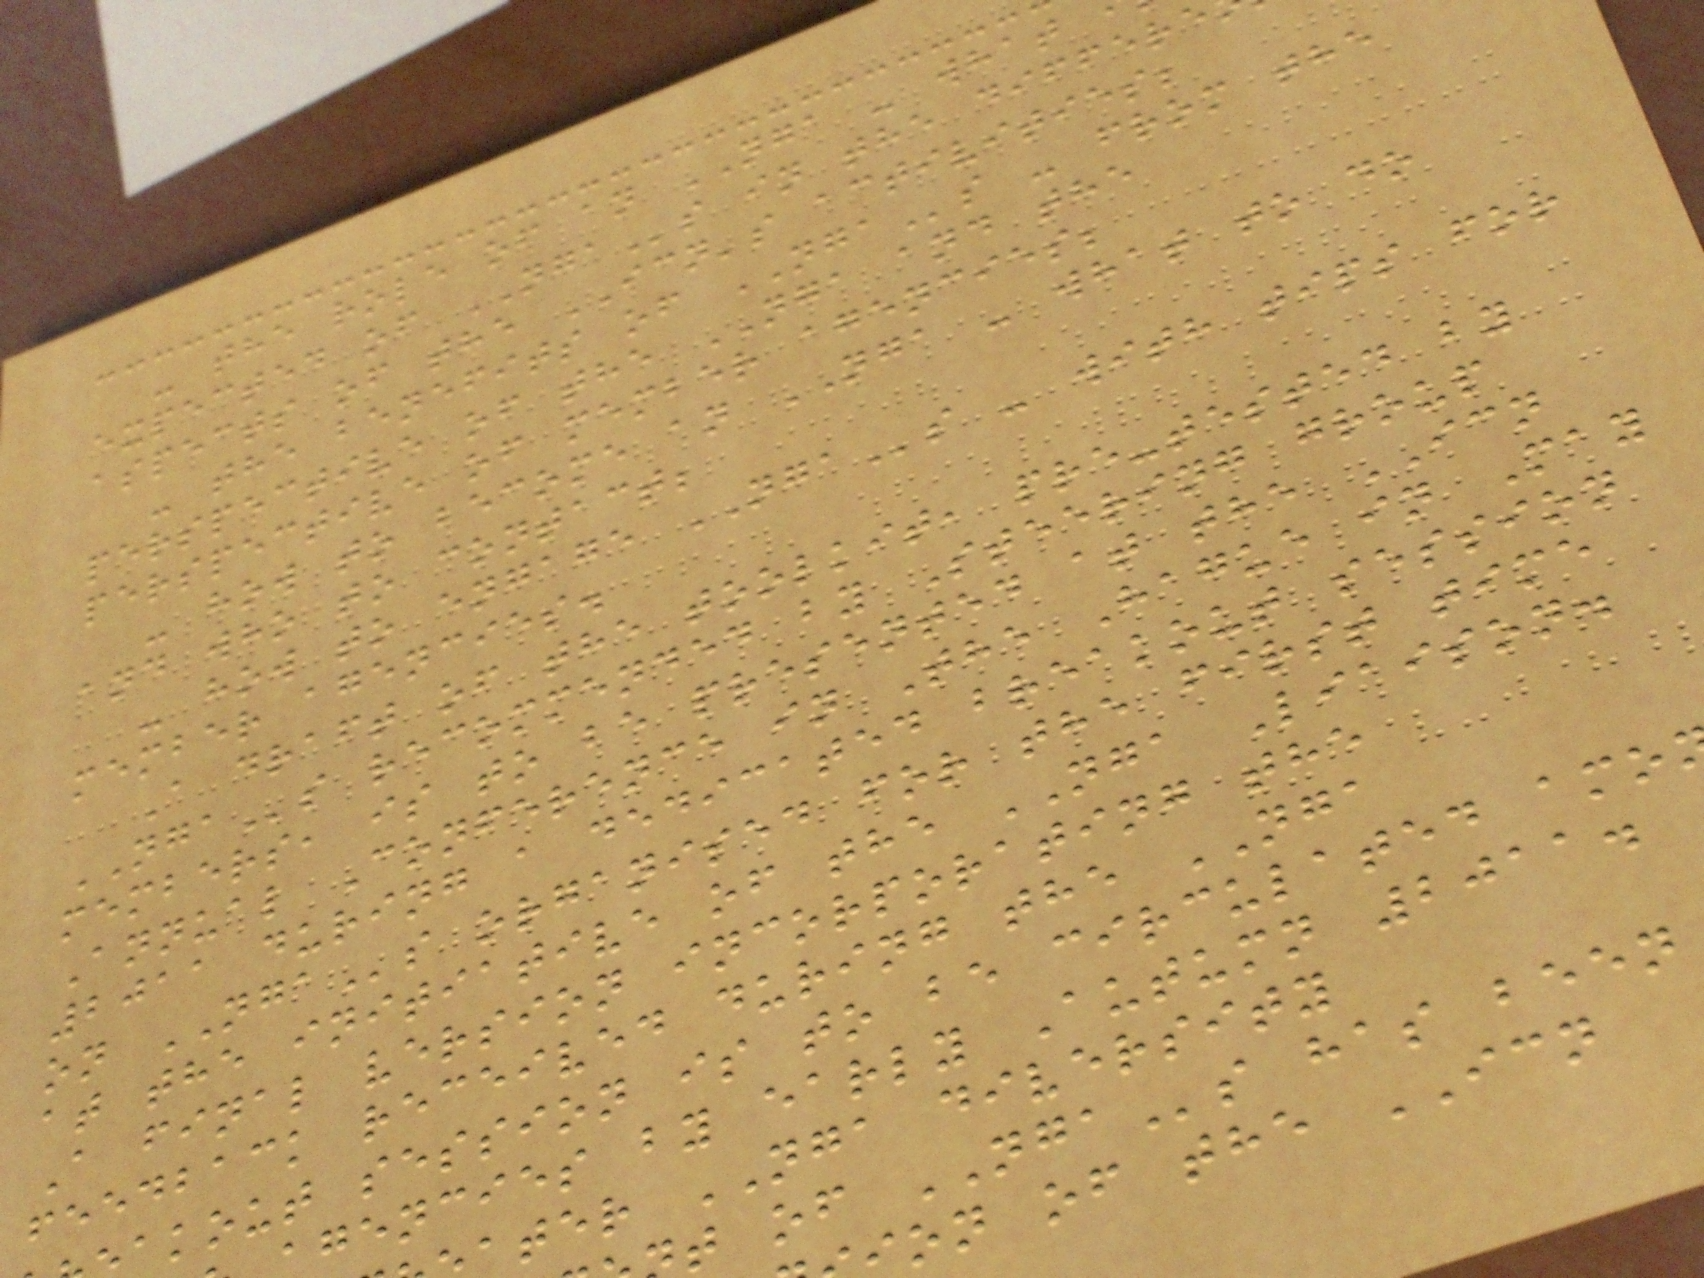- the role of an NGA - what
expected of NGAs in the differe
aspects of the ICN's activities;
- the benefits of NGAs - from the
perspective of the NGA and the
perspective of member agencies;
- how to become an NGA - what to do
and who to contact;
- how to engage NGAs - with tips for
member agencies.
A draft of the toolkit, pre-tested by
NGAs recommended by Steering group
members, is to be presented at the ICN
Annual Conference in The Hague in May
2011 during a dedicated breakout session
on NGAs organised for the first time
at the initiative of the NGA Liaison.
A final version incorporating the
feedback received during the NGA
akout session is to be circulated amo
gencies by early Autumn 2011.
ater NGA diversity
t of NGAs has been
on of the ICN
